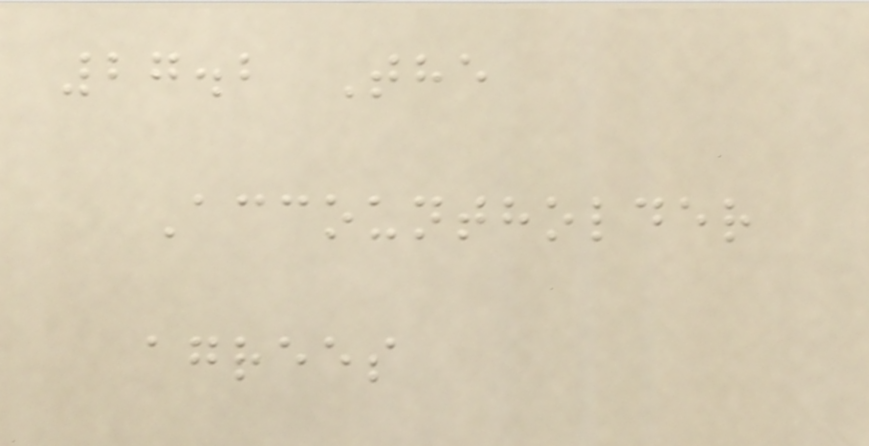27.2 The
Accountholder
agrees
